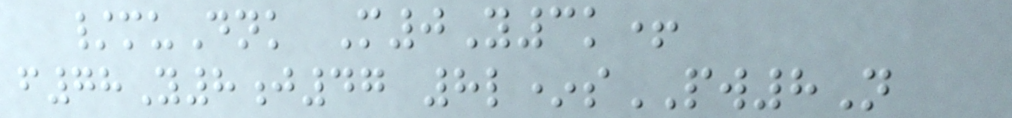/muDnk M0Y3k+
f78Y8j47 8l*sPW8N
